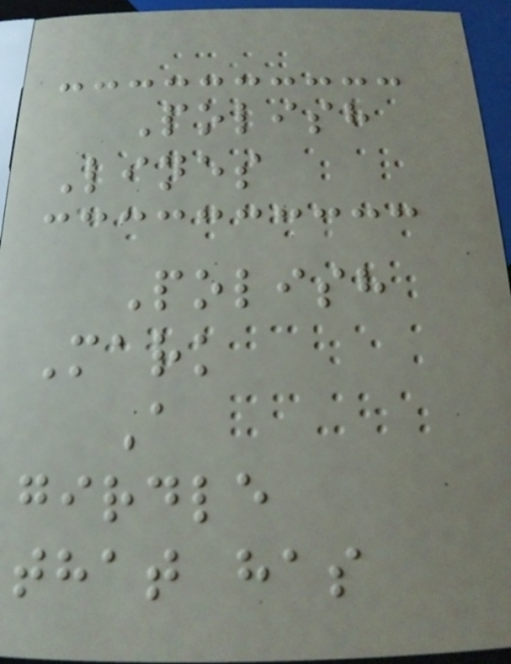Polish
Lines
Polish
Mark
A
girdle
that has
